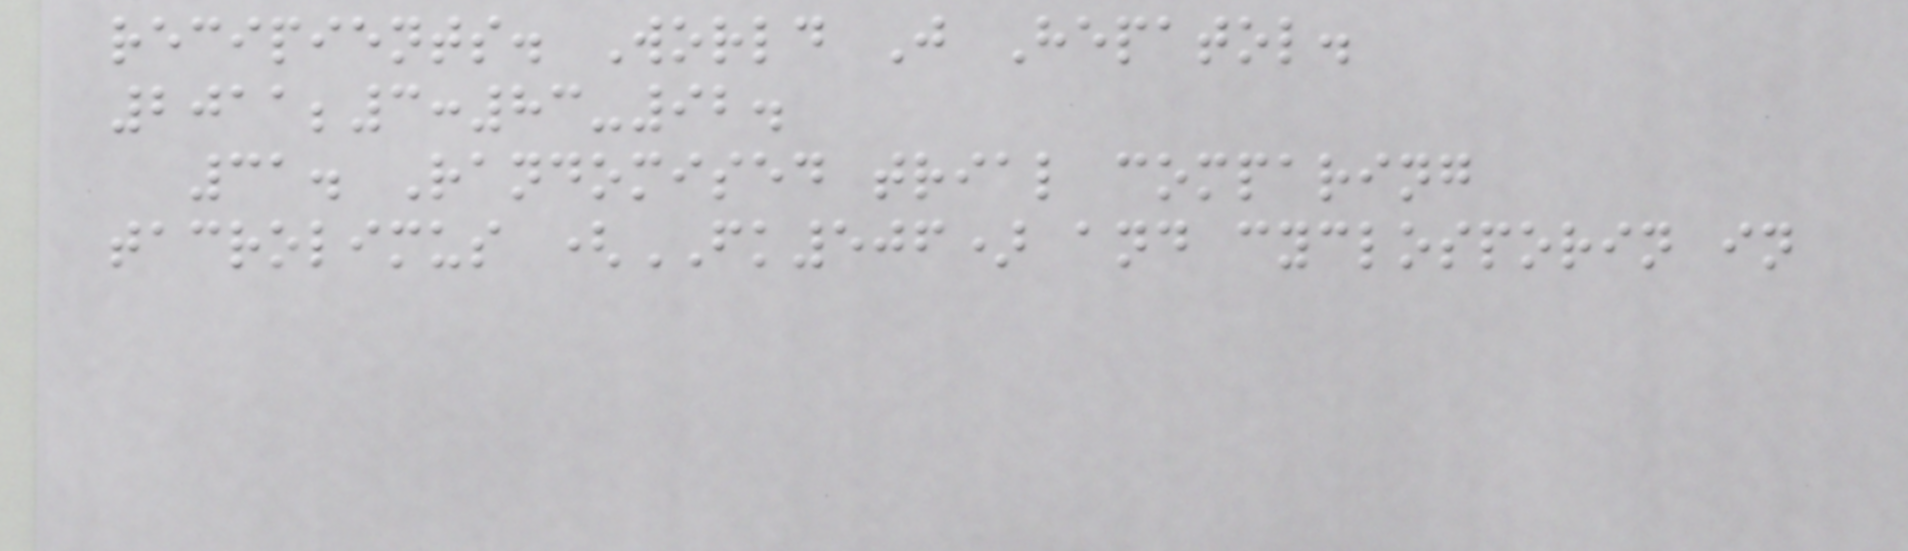recipients. World J Hepatol.
2011;3:83-92.
31. Randomised trial comparing
tacrolimus (FK506) and cyclosporin in
